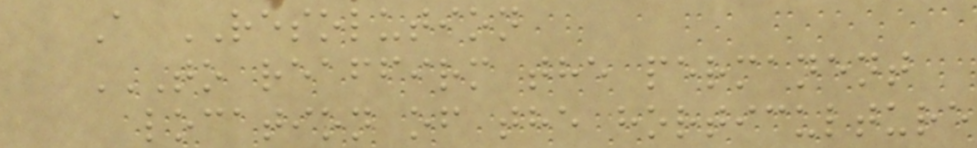A RESOLUTION
TO REAFFIRM THE PERMANENT
LOCATION OF THE HORTICULTURE
